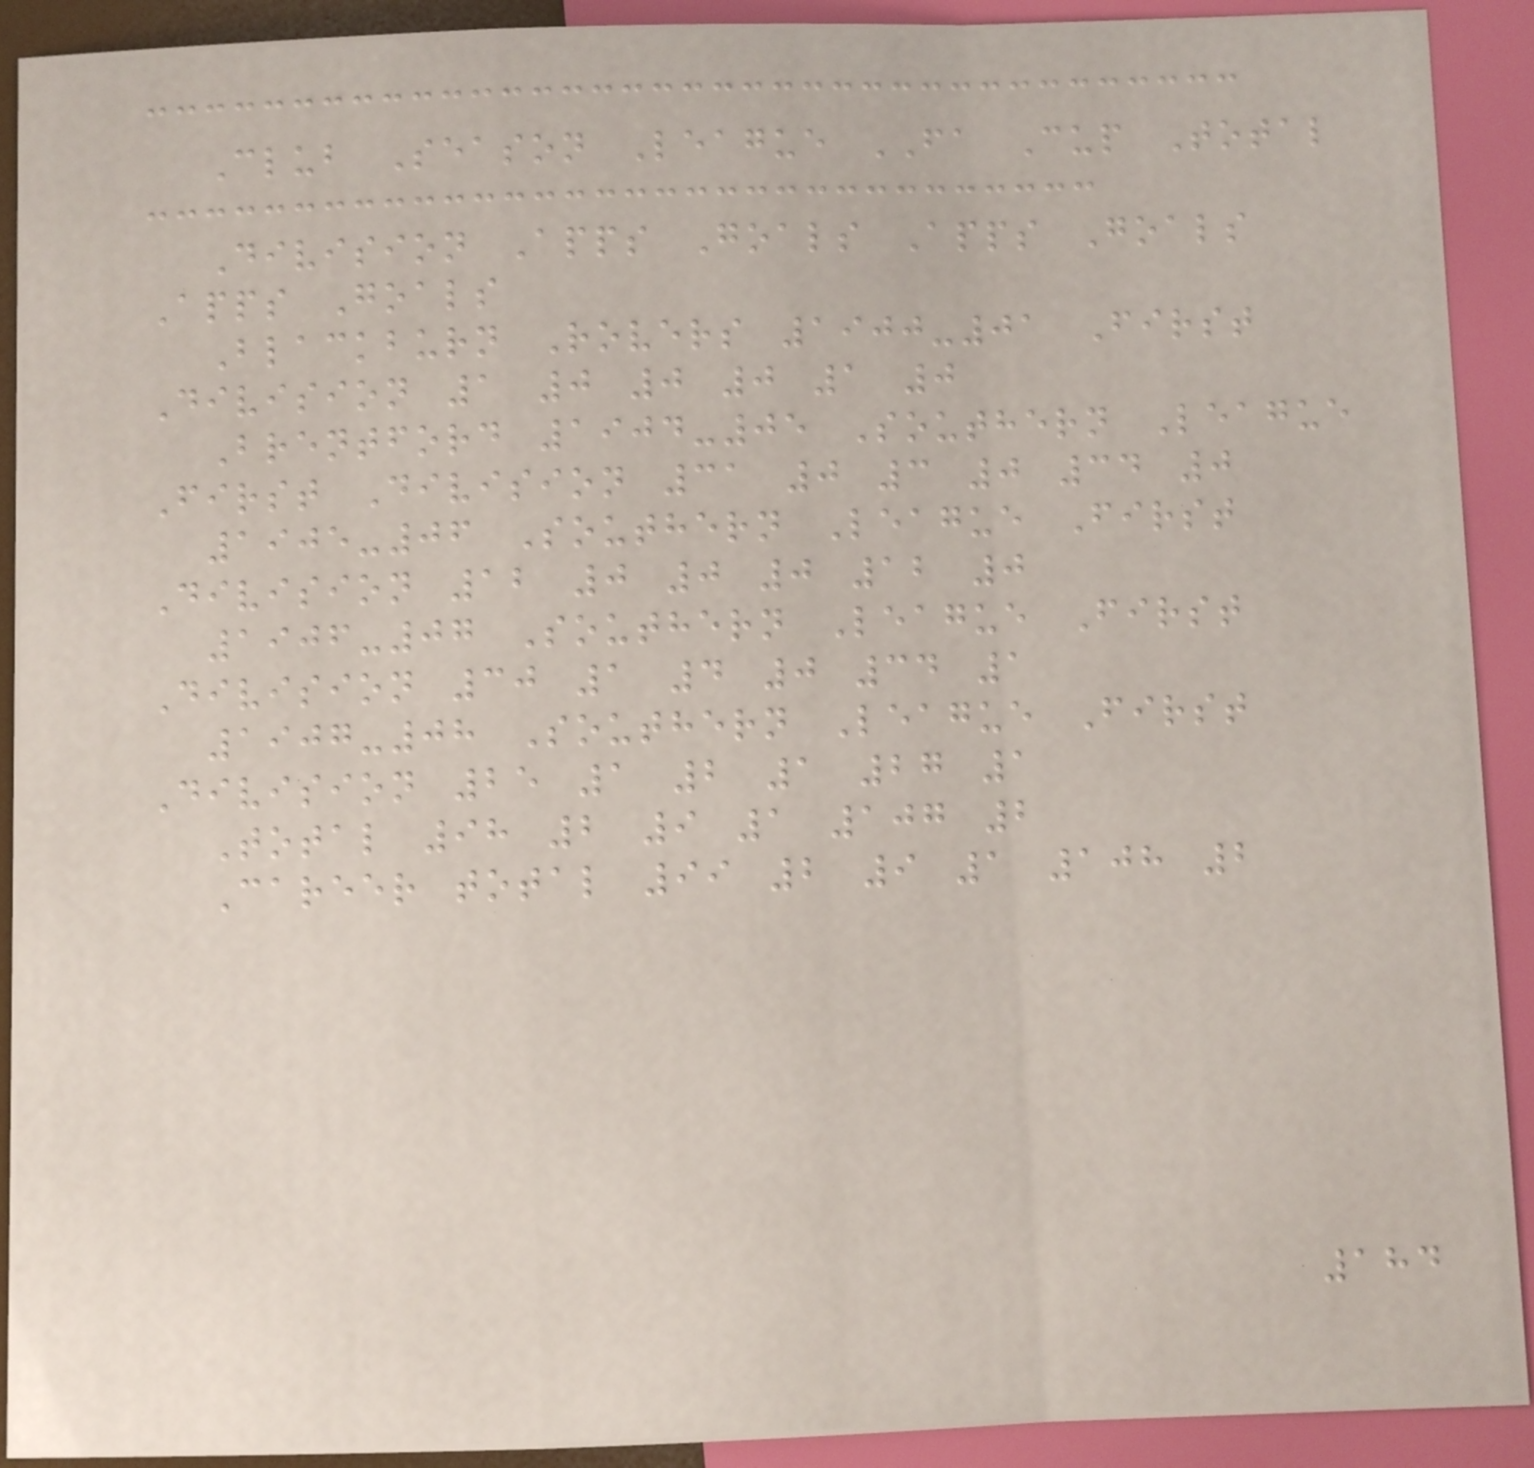Club Season League FA Cup Total
Division Apps Goals Apps Goals
Apps Goals
Blackburn Rovers 1900-01 First
Division 1 0 0 0 1 0
Brentford 1904-05 Southern League
First Division 31 0 3 0 34 0
1905-06 Southern League First
Division 12 0 0 0 12 0
1906-07 Southern League First
Division 30 1 4 0 34 1
1907-08 Southern League First
Division 25 1 2 1 27 1
Total 98 2 9 1 107 2
Career total 99 2 9 1 108 2
184
